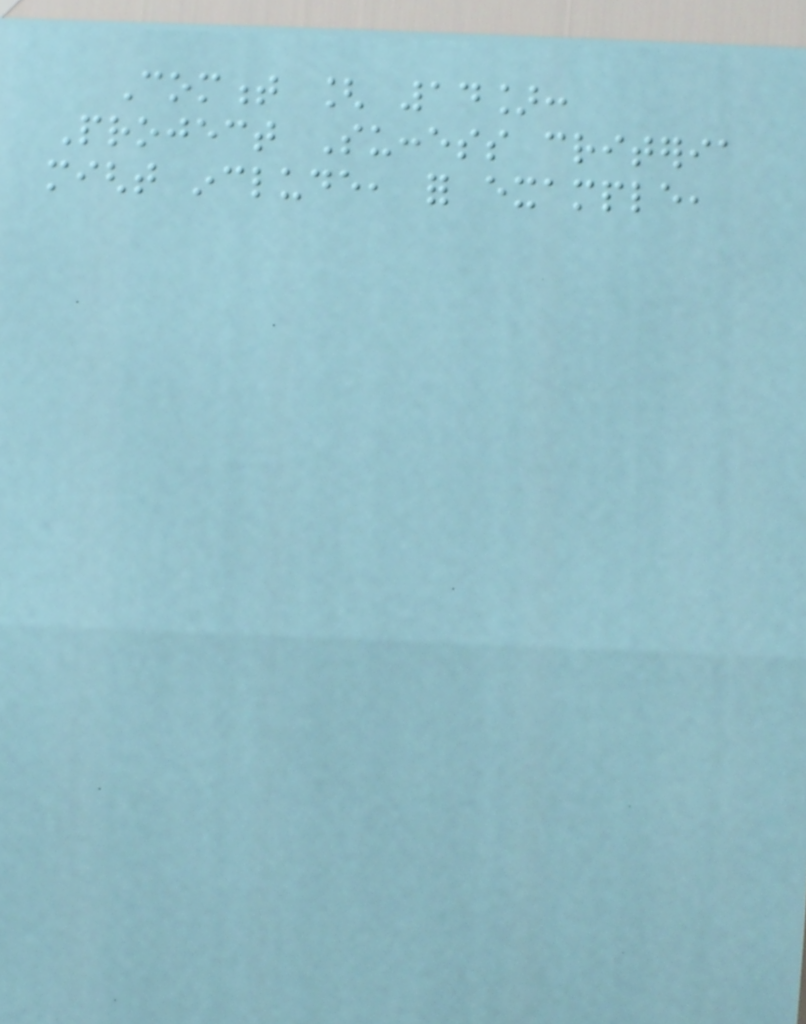Comment [ 14]:
Project Success criteria
might include, for example,
